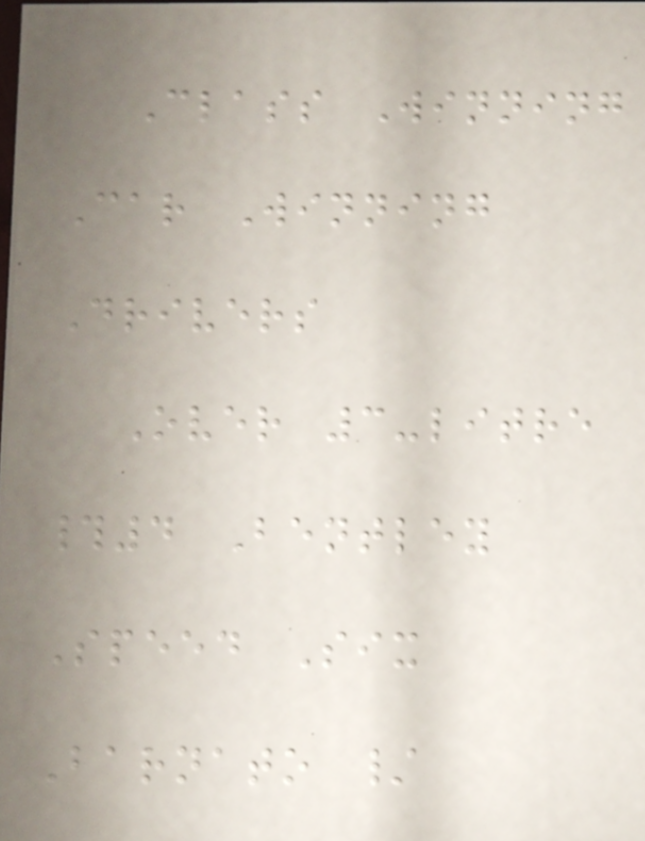Class Winning
Car Winning
Drivers
Over 3-litre
#4 Bentley
Speed Six
Barnato /
